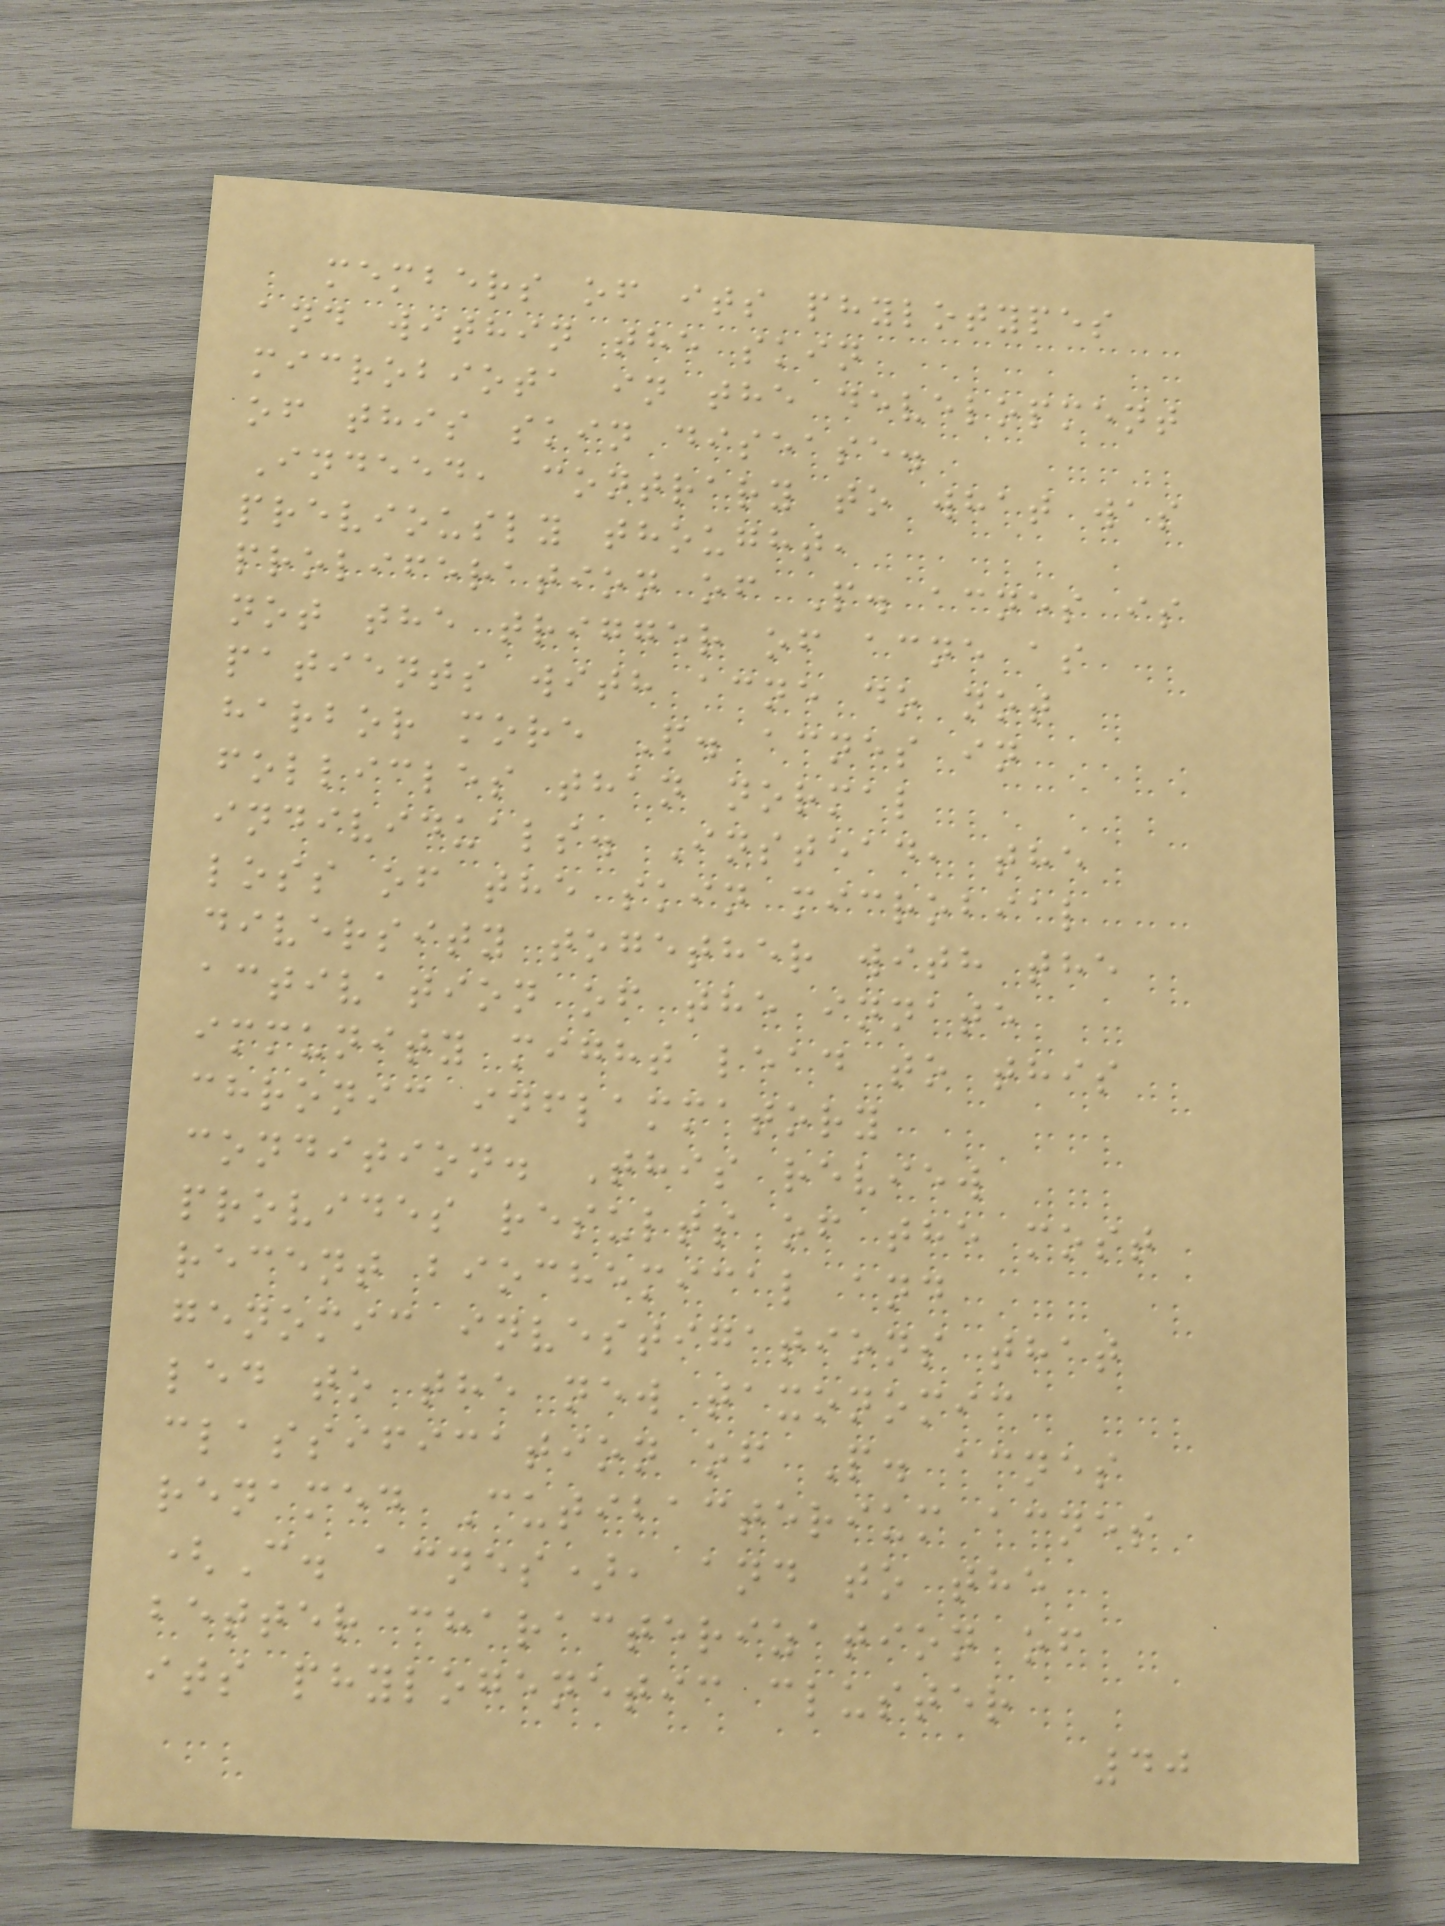members of its phylotypes
and within the skin
microbiota in the development
of this skin disease.
Indeed, contrary to what was
previously thought,
proliferation of P. acnes is
not the trigger of acne as
patients with acne do not
harbor more P. acnes in
follicles than normal
individuals. Instead, the
loss of the skin microbial
diversity together with the
activation of the innate
immunity might lead to this
chronic inflammatory
condition. This review
provides results of the most
recent biochemical and
genomic investigations that
led to the new taxonomic
classification of P. acnes
renamed Cutibacterium acnes
(C. acnes), and to the
better characterization of
its phylogenetic cluster
40
